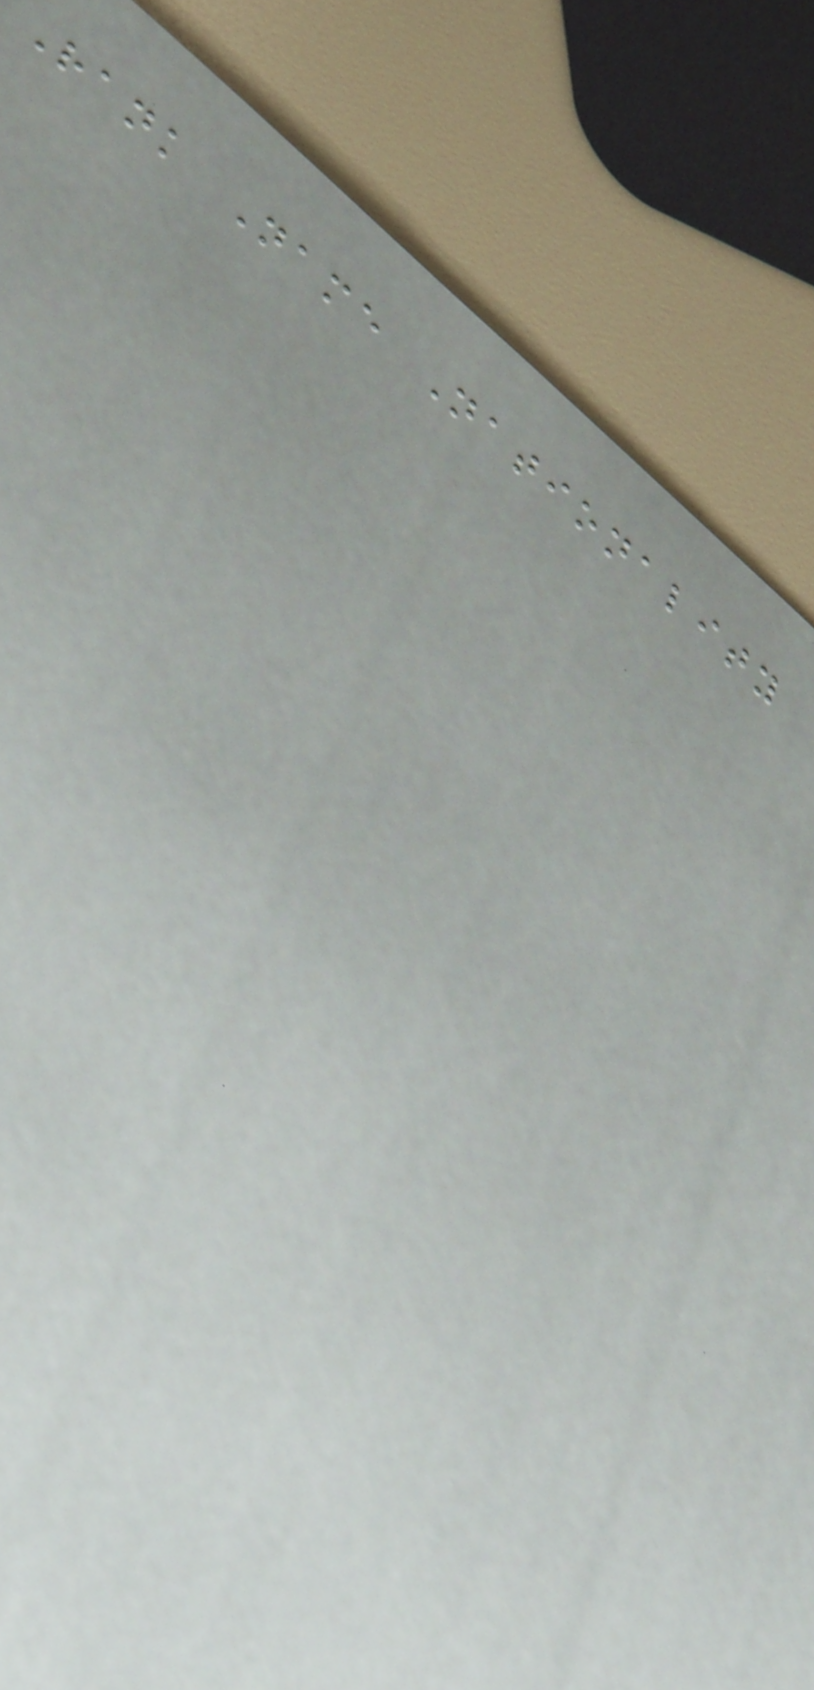Rank Name Nationality
